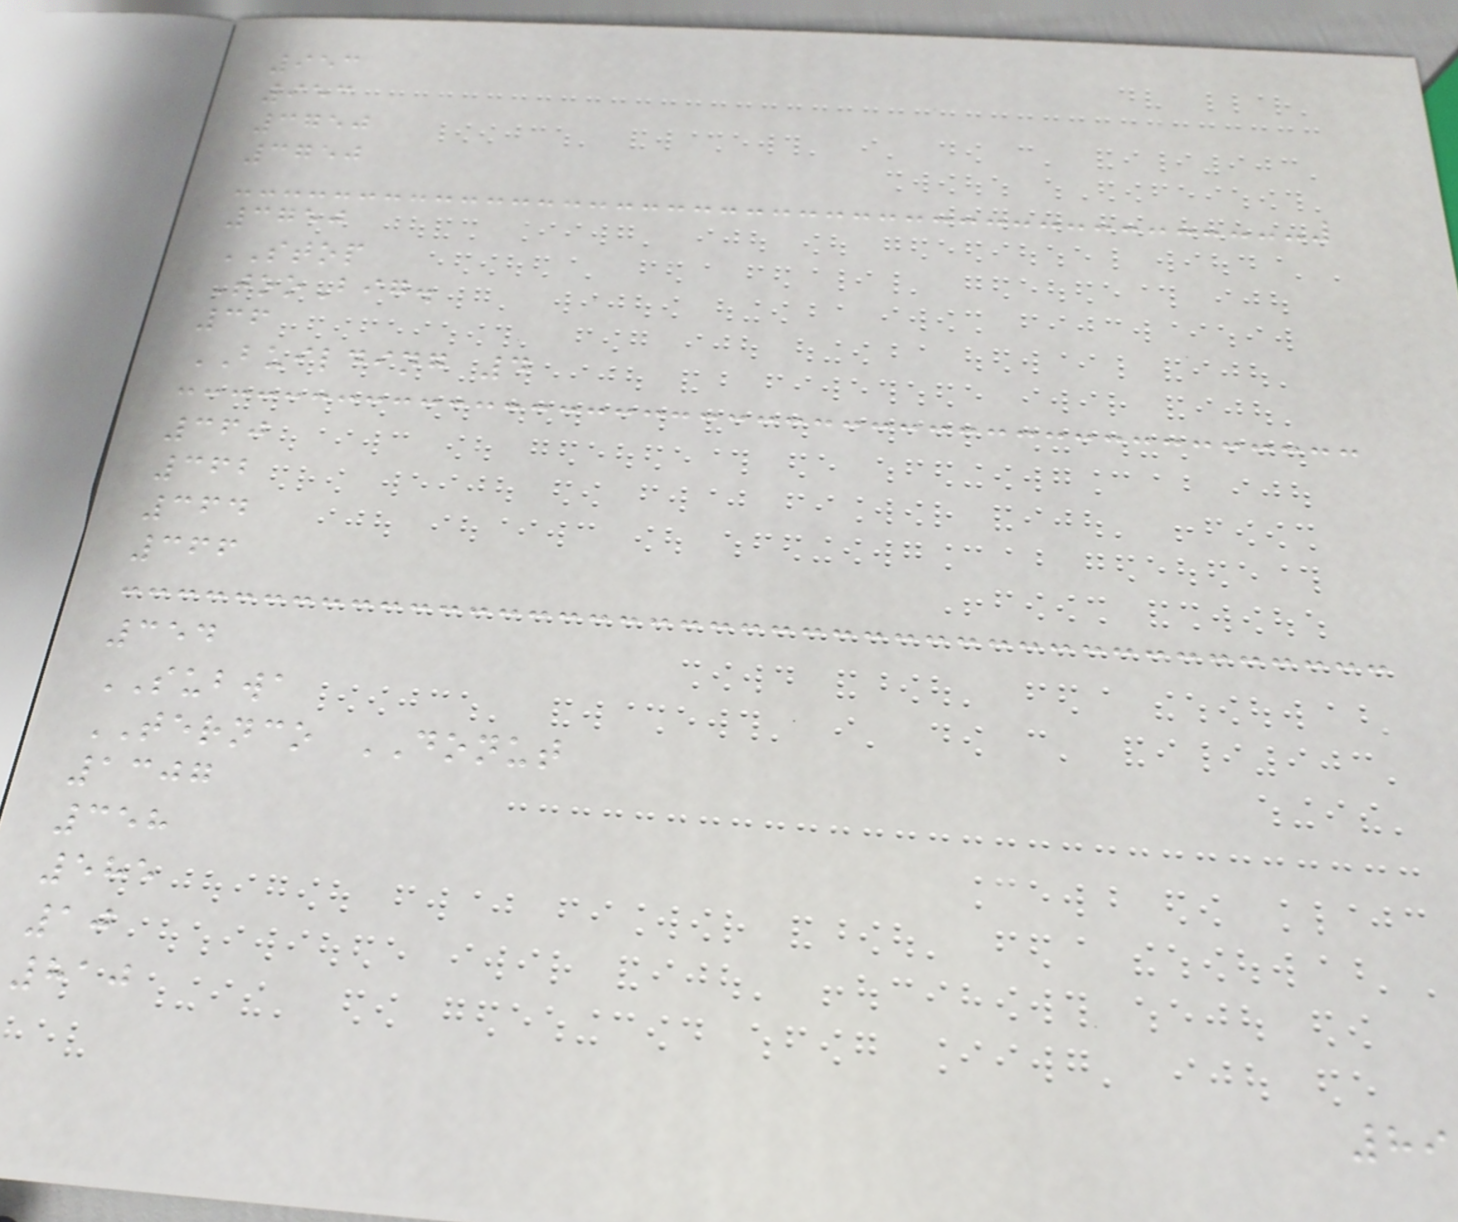953
953
3750
3750
3750
STOP
TooBig.
36
BUILDING 4
360
362
364
366
354
SUBWA
TERNCO DONUT
1307
358
585
10
810
89
